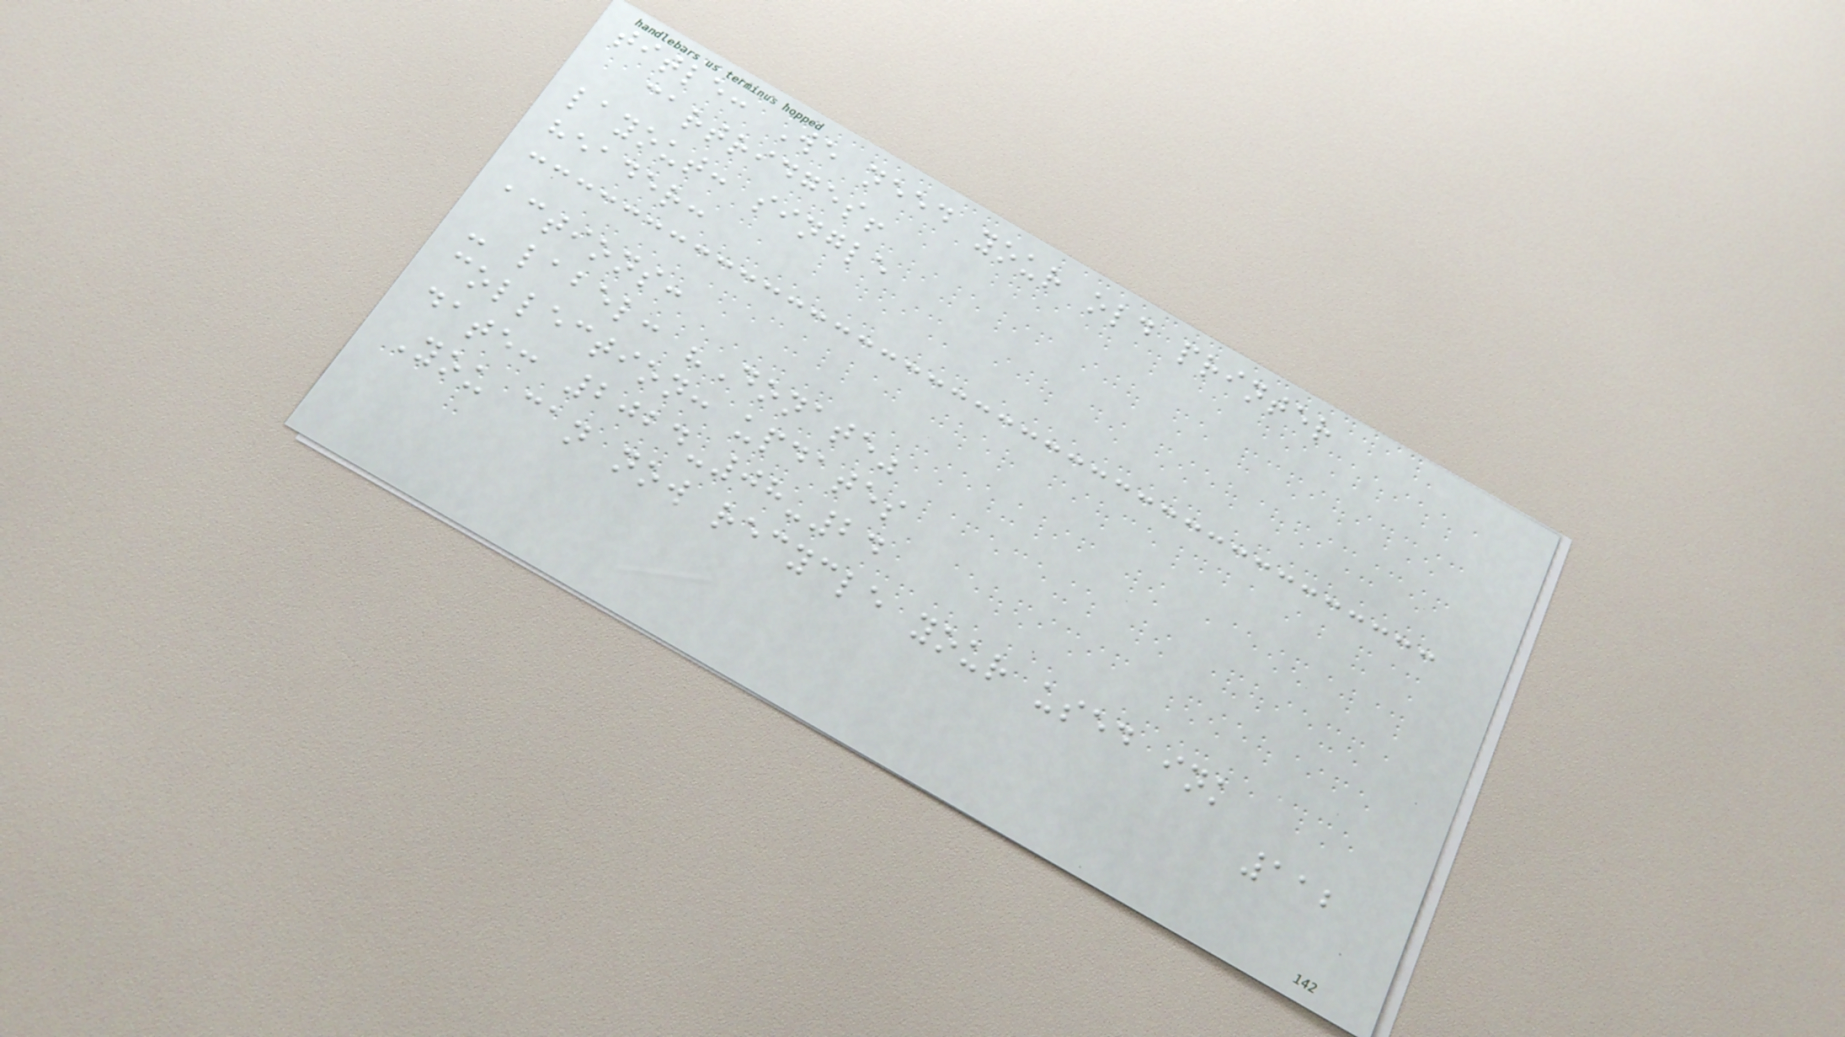title: We need your old printer
cartridges!
layout: single
header:
actions:
- label: "Donate"
collection: updates
date: 2024-08-24
You can now recycle your used ink
112
